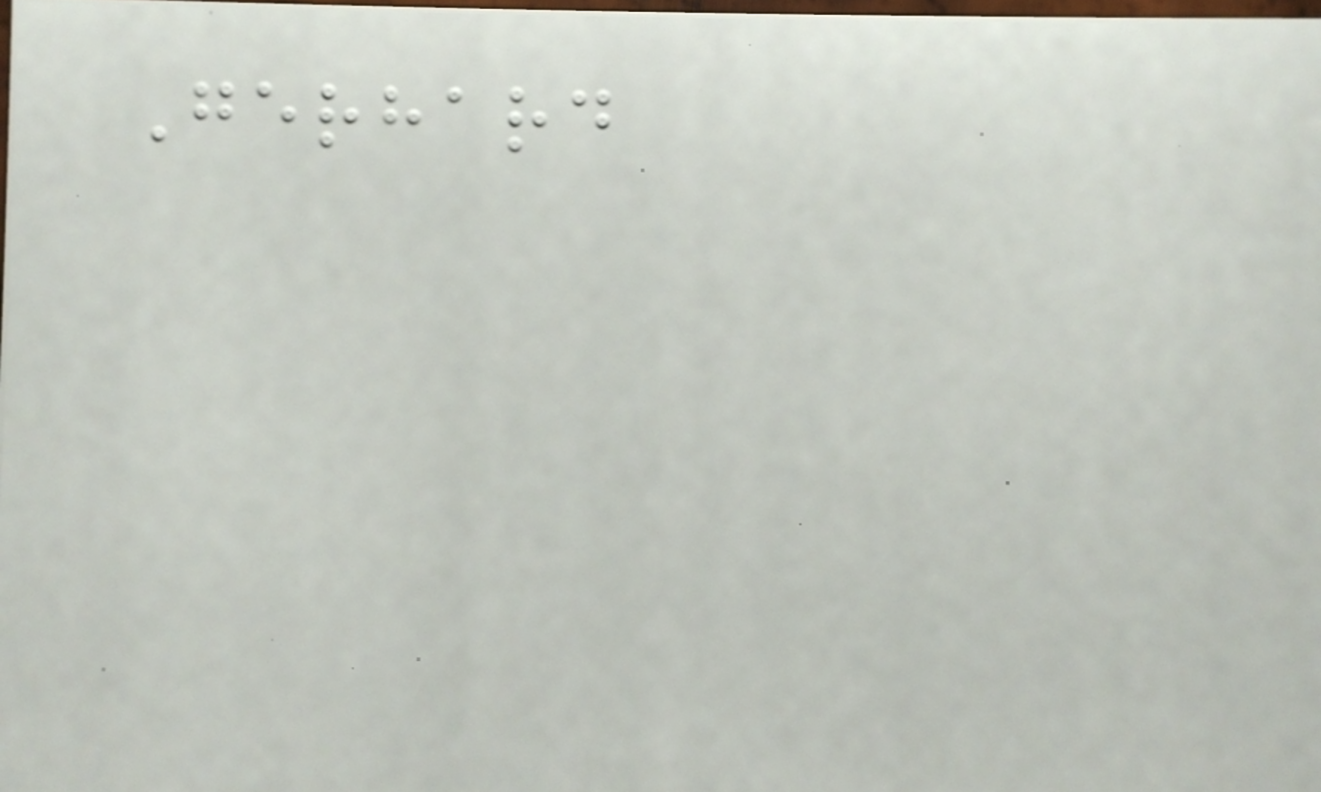Gerhard
